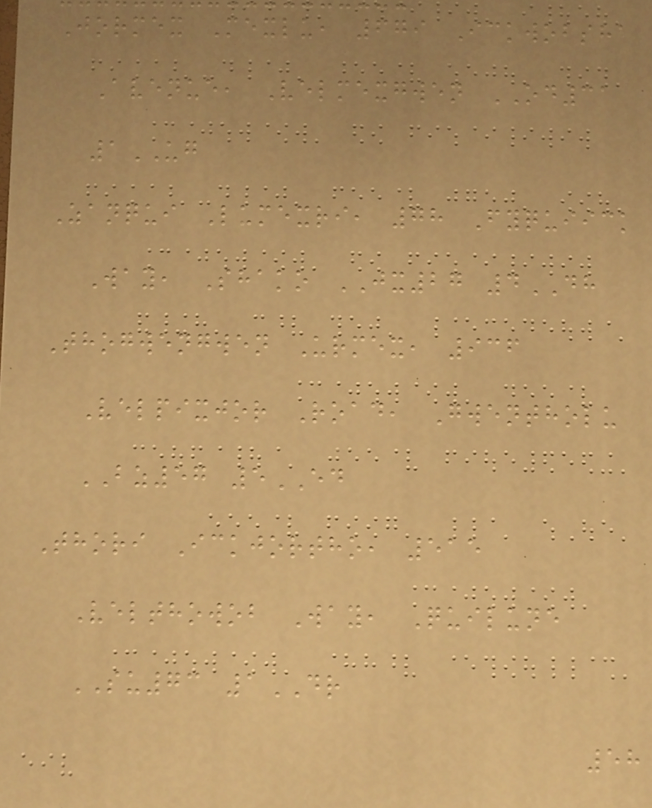Jormex Mexlu, 679 Ickwobsha
Avenue, Velmexgwen OD31
1UG
Zanqui Lumexri, 78 Fyquiick
Way, Shako JX27 4DH
Thogwengwen Urmex, 936
Velpixjor Road, Gwentholu
BZ57 5ED
Thori Ickjortho, 515
Velthowob Way, Quilune
SU73 1DR
58
